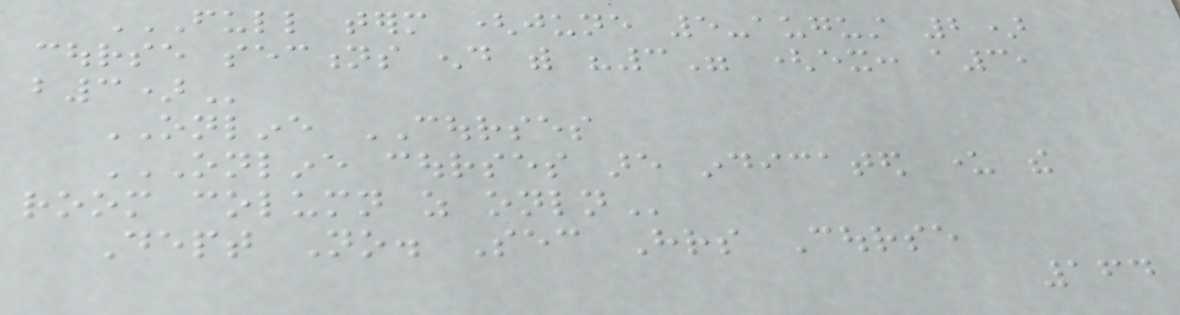FULL TERM (JUNE 5-AUGUST 2)
COURSE SECTIONS END WITH "3" (EX: A3,
B3)
ONLINE COURSES
ONLINE COURSES ARE INDICATED UNDER THE
ROOM COLUMN AS ONLN
Dept No. Sec Hrs Course
164
